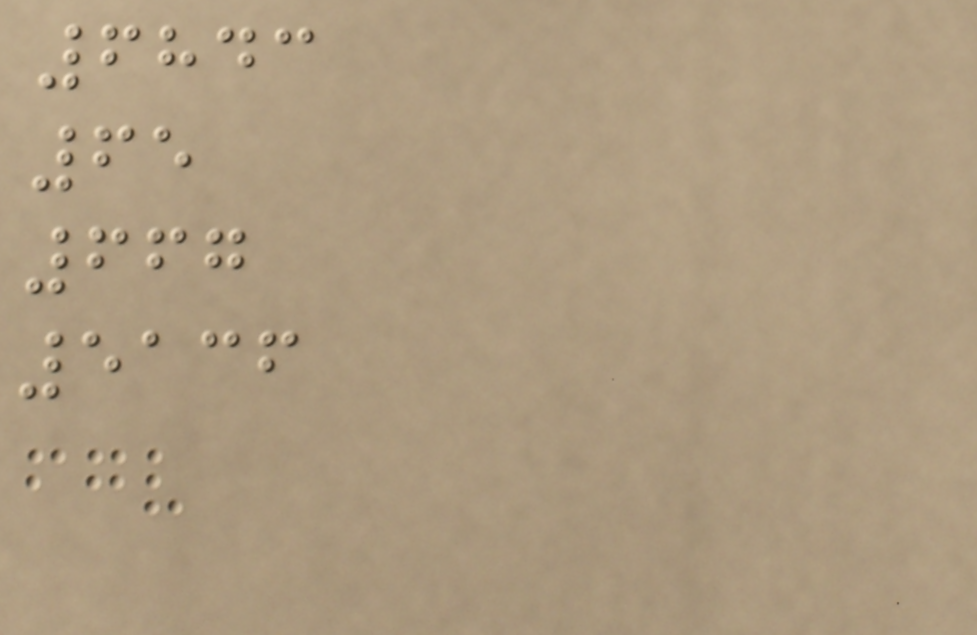6843
65
667
5136
